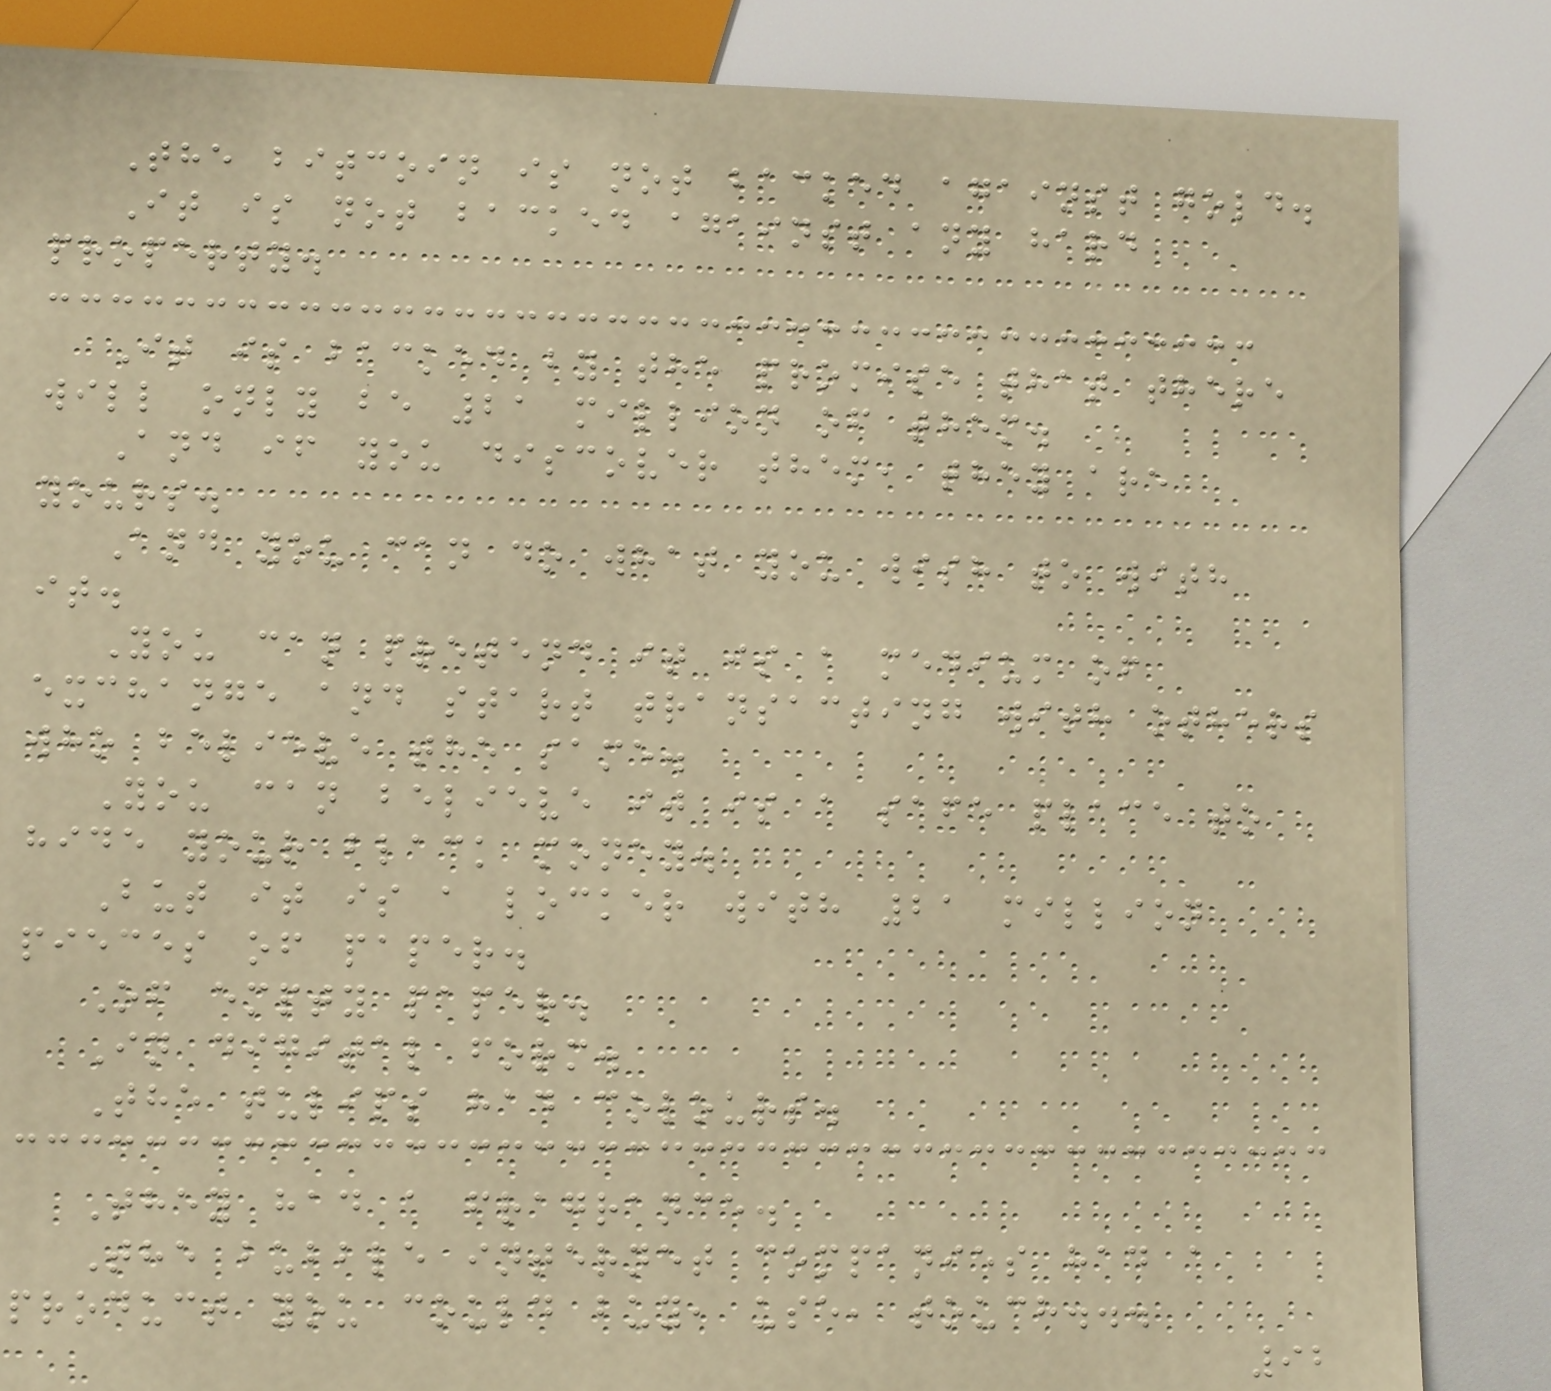The bitcoin is not backed against gold.
It is not backed against any hard
property.
It is backed by the promise that there
will only be 21 million of them.
And if you discover them, they are
yours.
And you can do what you wish to with
it.
You can pretend it is a medium of
exchange and start transacting with others
who believe the same.
You can believe it is a safe place to
hide your black money.
But it is a locker with 21 million
pieces of paper.
Of empty paper.
In digital form.
The tulips had colours.
They had a fragrance.
The bubble internet companies had a
product you could buy, use, touch...
92
